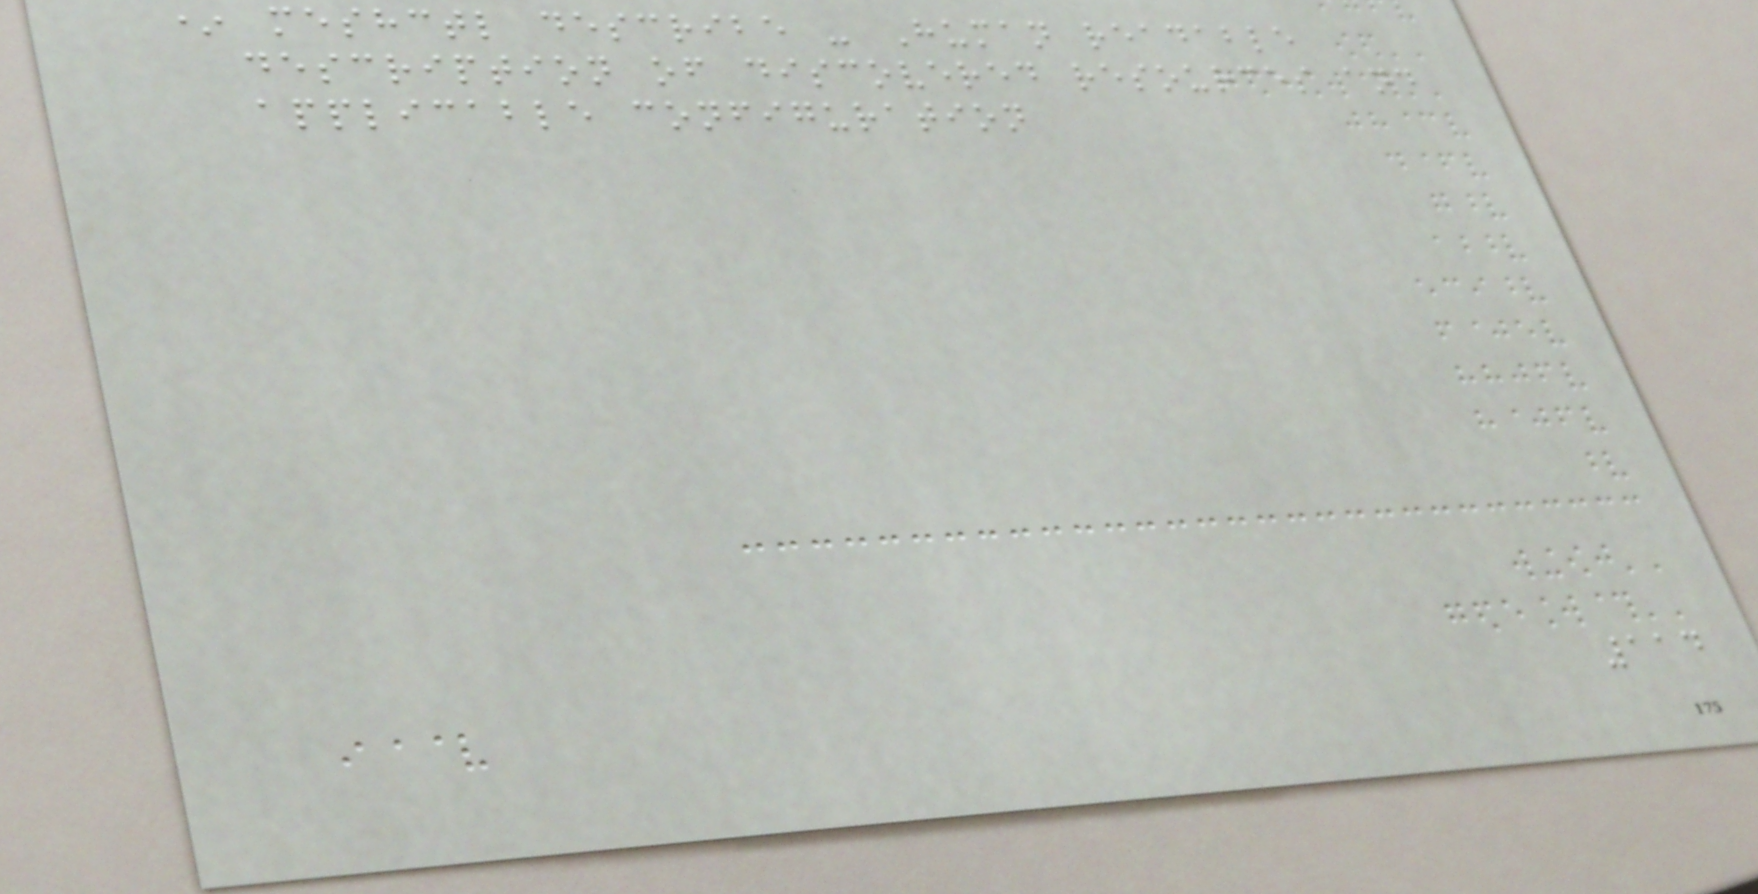* meshctl describe - Human readable
description of discovered resources and
applicable configuration
114
